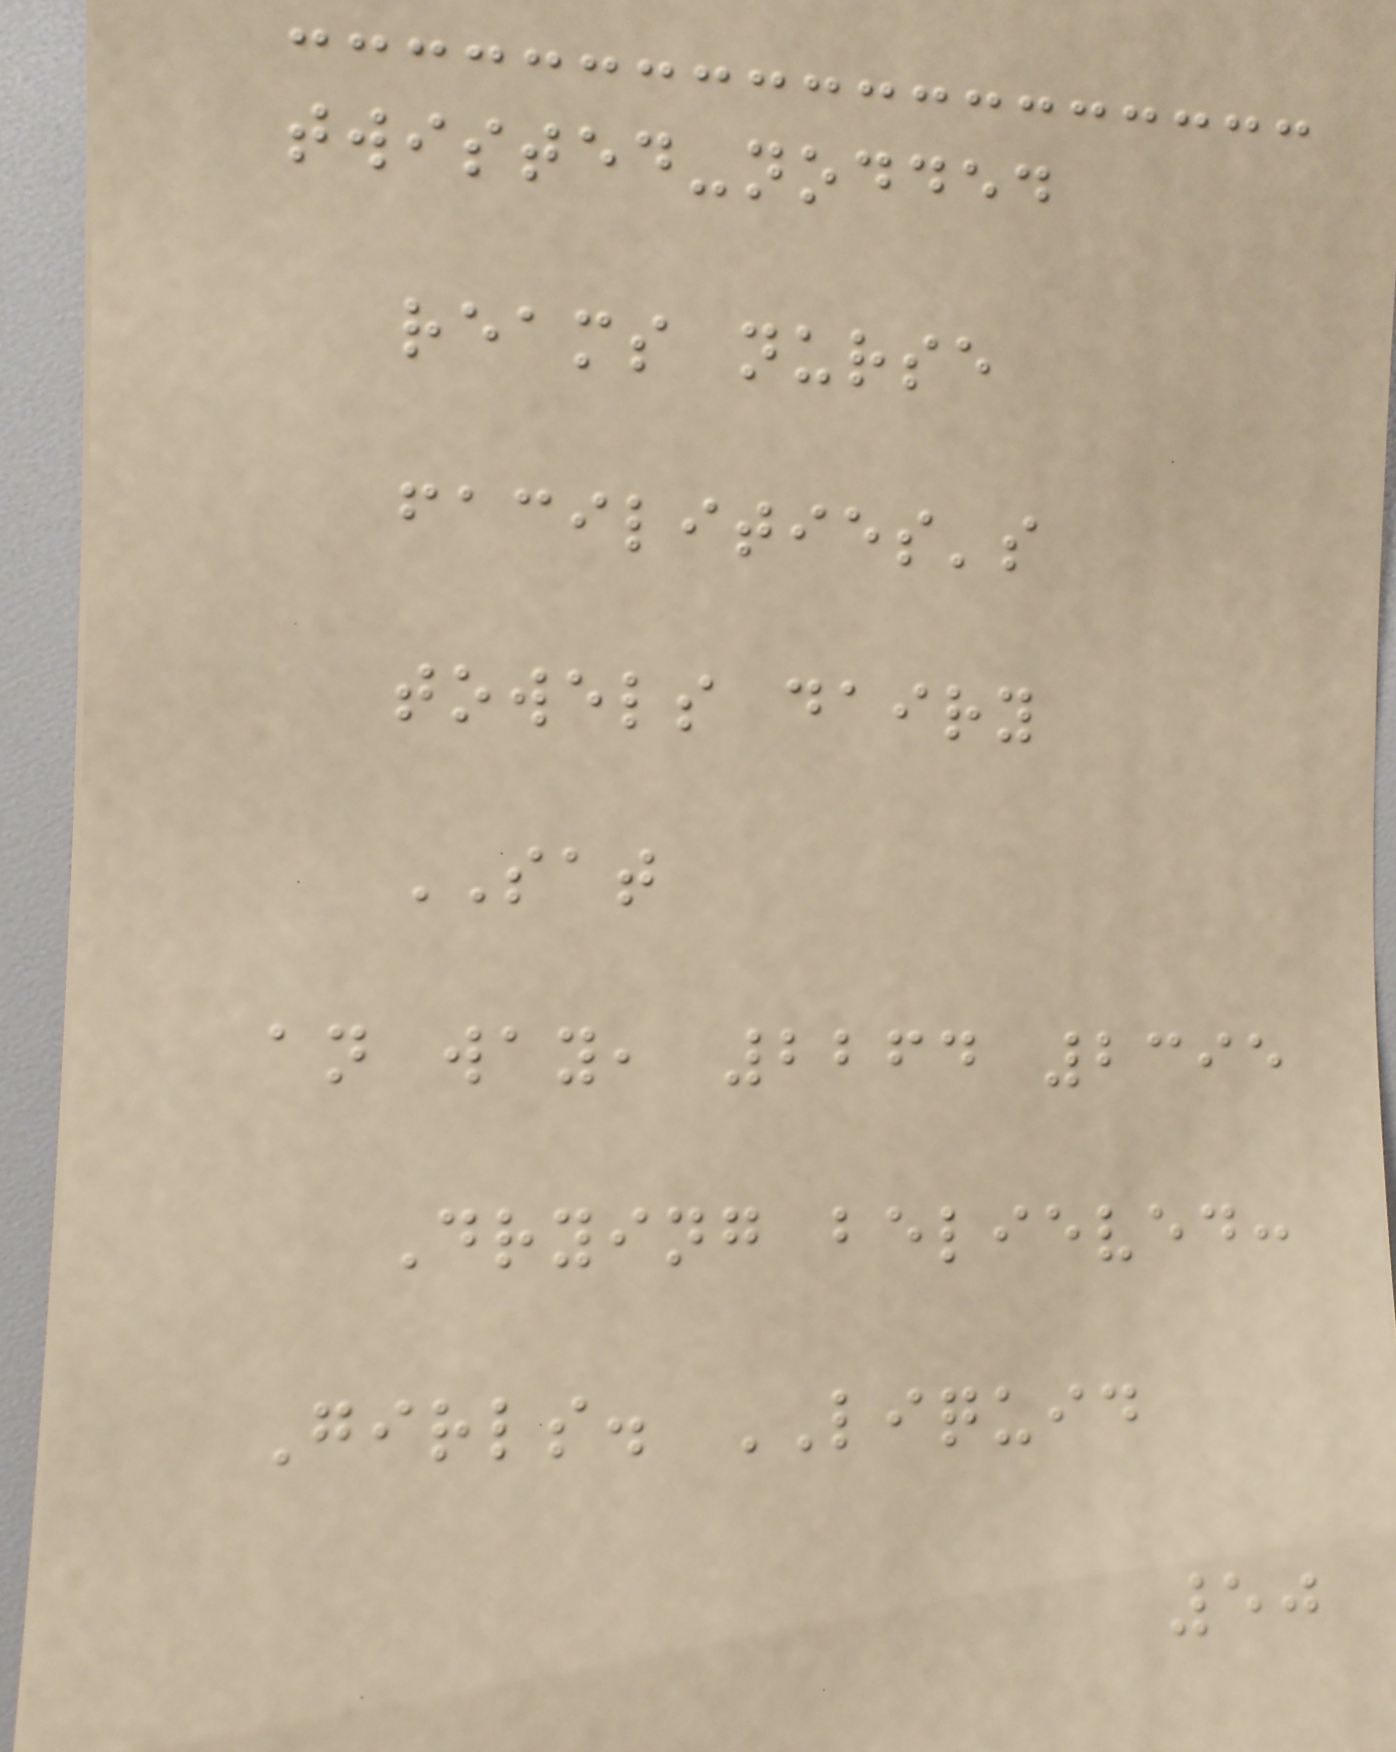twisted-nodded
reams nurse
facilities's
towels dairy
SAT
an way, 2264 2395
Drying believed:
Girls. LIQUID
50
